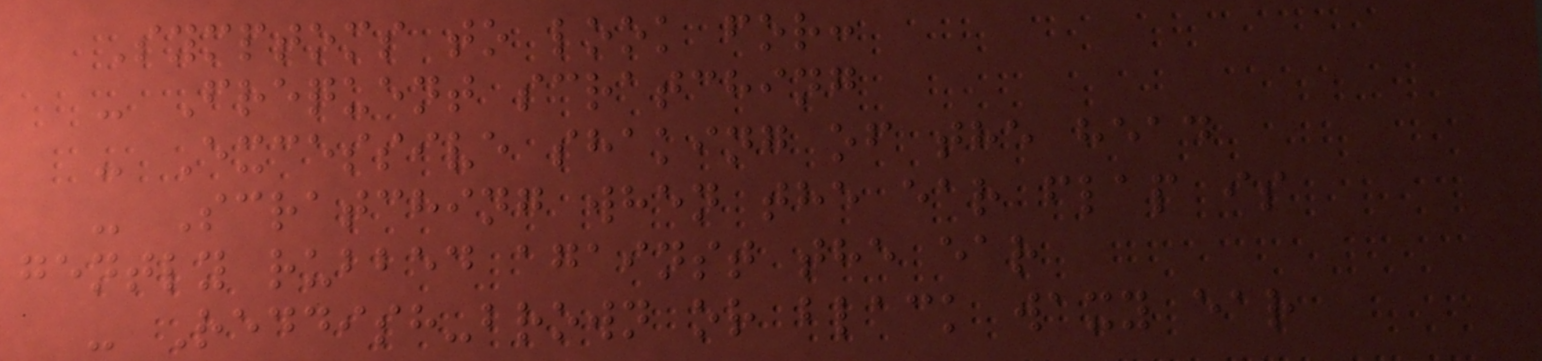Symptoms to look for:
- Frequent scratching
- Excessive shaking of the head
- Scratching when the ear flap is
gently rubbed against the ear
- Reddish-brown or black waxy ear
